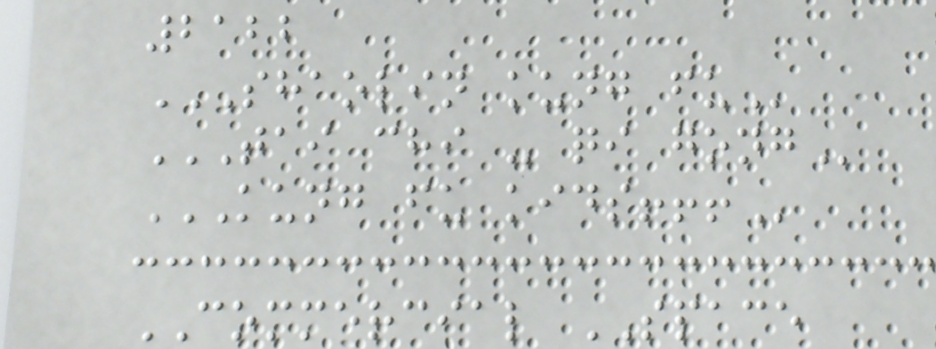2122
SHAOLIN KUNG FU
TAI CHI - QI GONG
KUNG FU KIDS!!!
COMMERCIAL SPACE
